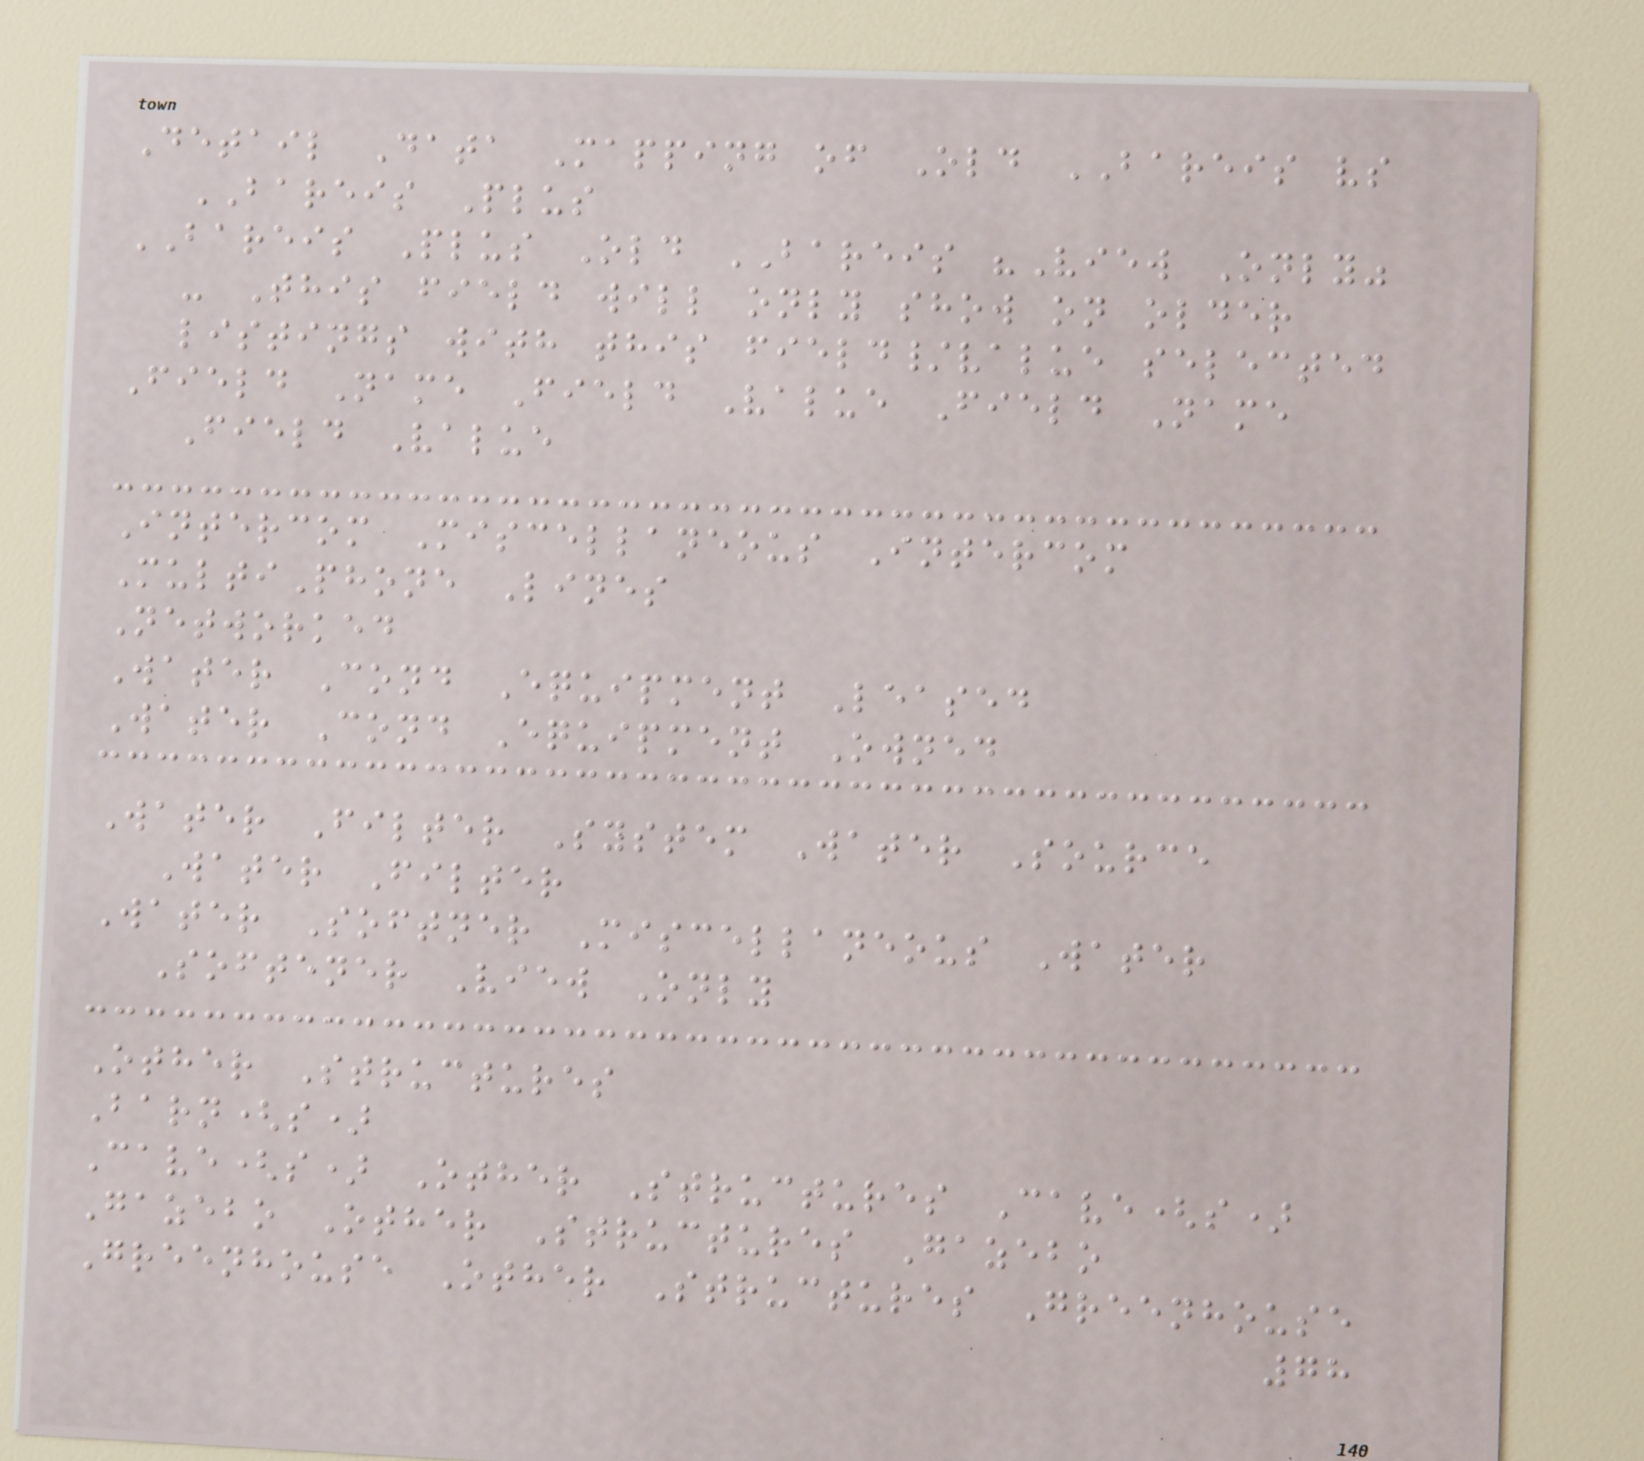Detail Data Mapping of Old BAREIS vs
BAREIS Plus
BAREIS Plus Old BAREIS "View Only"
- This field will only show on older
listings with this field/value selected
Field Name Field Value Field Name
Field Value
Intercom Miscellaneous Intercom
MultiPhone Lines
Networked
Water Cond Equipment Leased
Water Cond Equipment Owned
Water Filter System Water Source
Water Filter
Water Softner Miscellaneous Water
Softener View Only
Other Structures
Barn(s)
Cave(s) Other Structures Cave(s)
Gazebo Other Structures Gazebo
Greenhouse Other Structures Greenhouse
78
